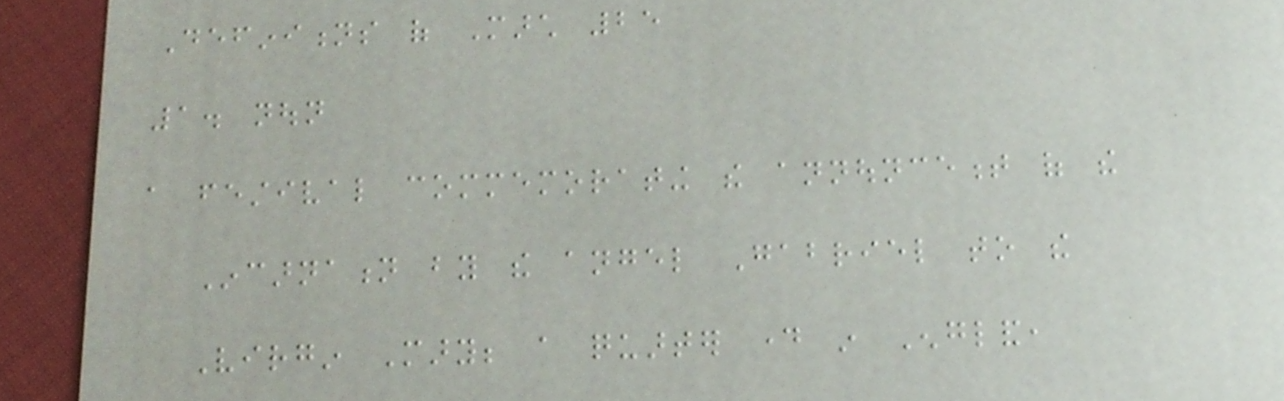Definitions of March 25
1. noun
a festival commemorating the announcement of the
Incarnation by the angel Gabriel to the
Virgin Mary; a quarter day in England,
